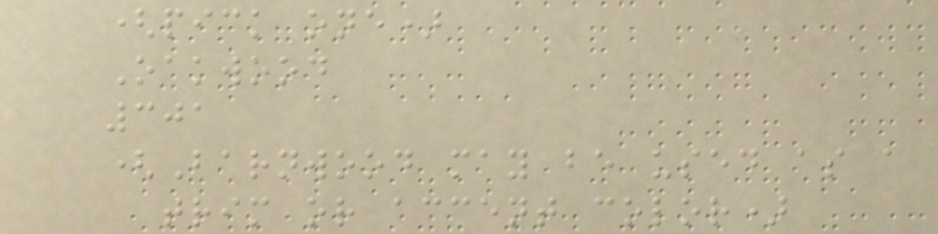(pick one)
Oakwood
301
(Barnwood may be used as a
trim or accent color)
